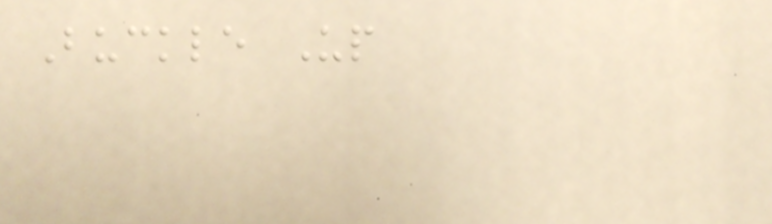Buckle Up
